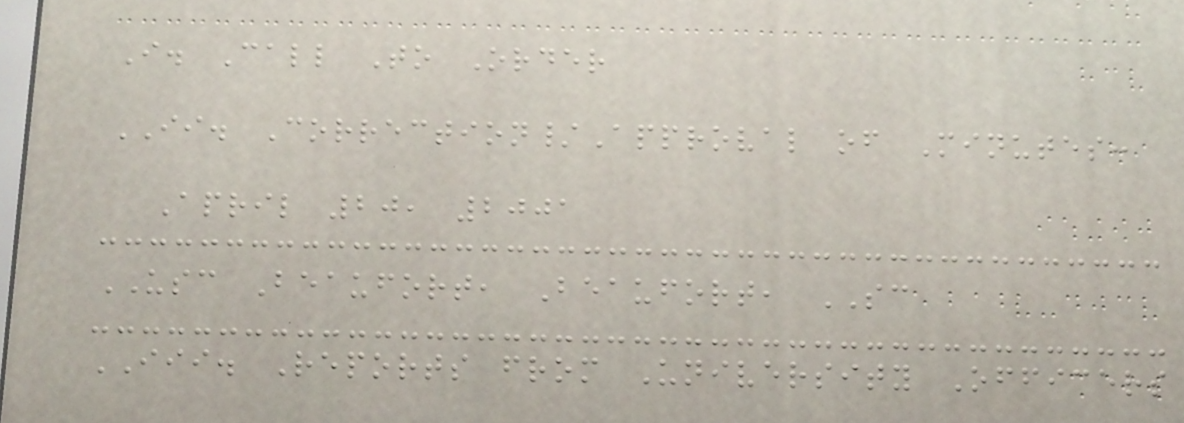I. Call To Order
II. Correction/Approval of Minutes:
April 20, 2001
USC Beaufort, Beaufort, SC
III. Reports from University Officers
